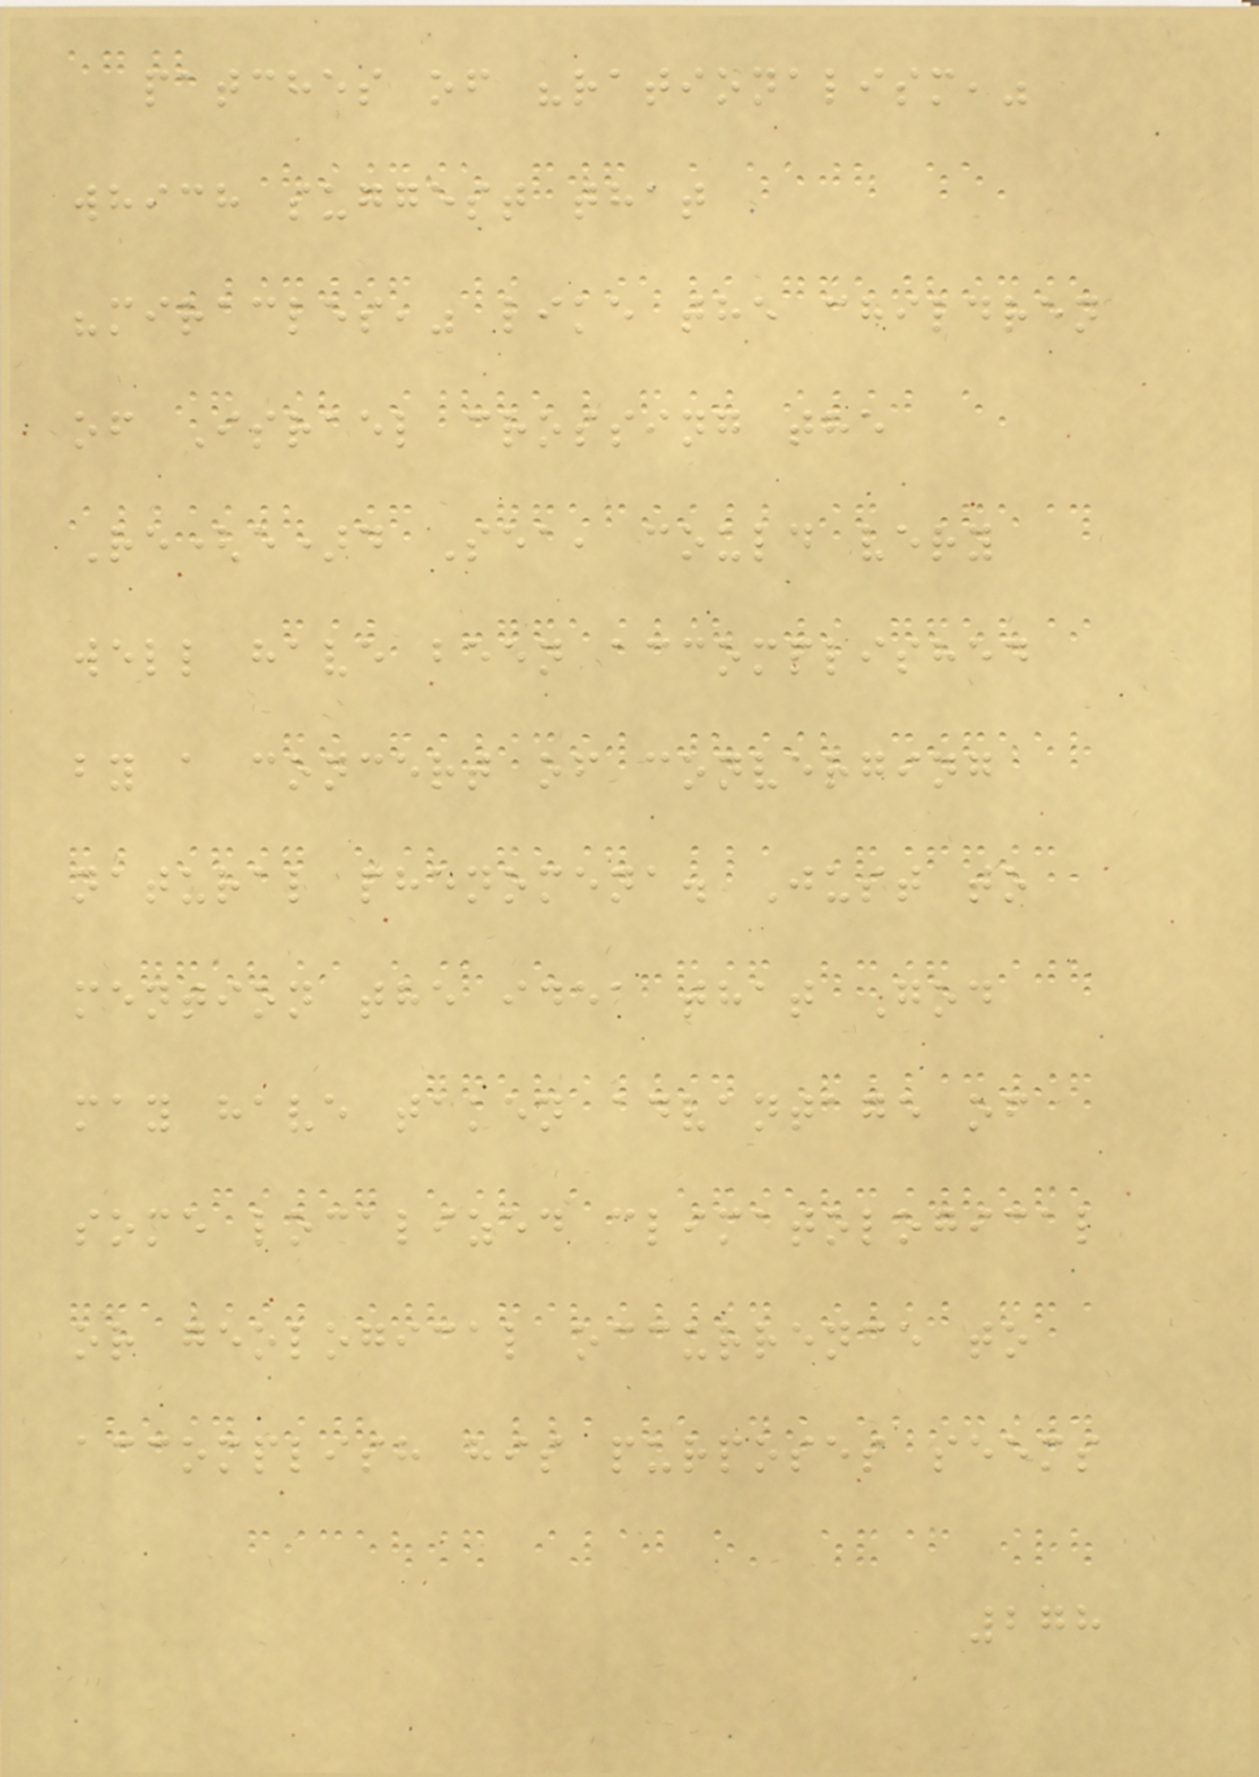patches of "rationalism,"
which suggest that
"miracles," like the children
of Israel crossing the
Re(e)d Sea, could very
well have been accomplished
by a concert of converging
natural phenomena. Just to
mention the idea that God
may have taken advantage of
some localized climatological
or geological occurrence to
accomplish his purposes seems
278
